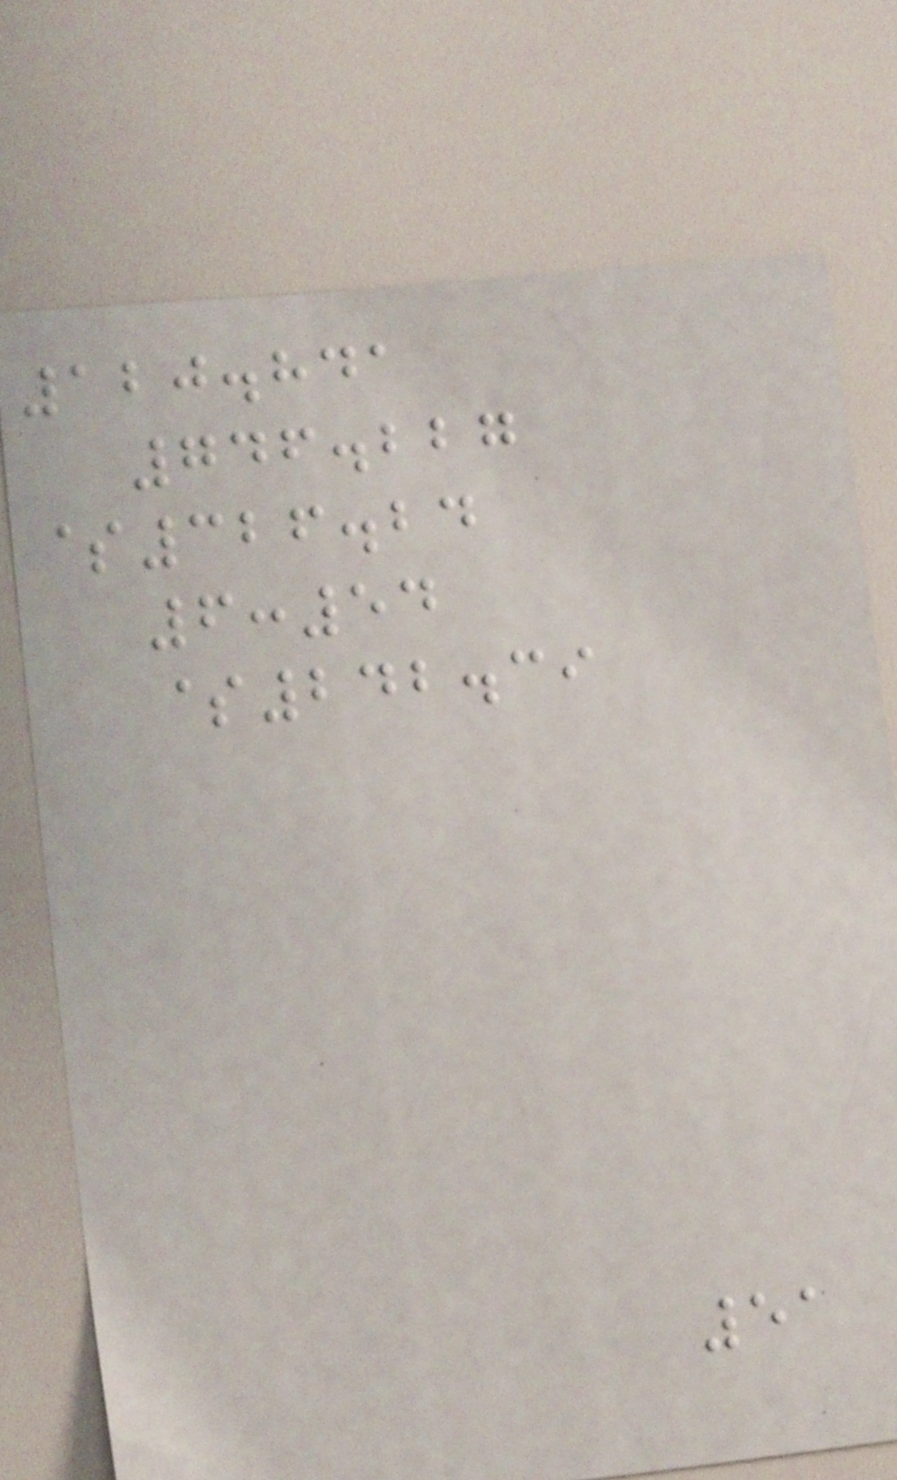120.841
746.227
$326.24
6:54
$242.39
51
